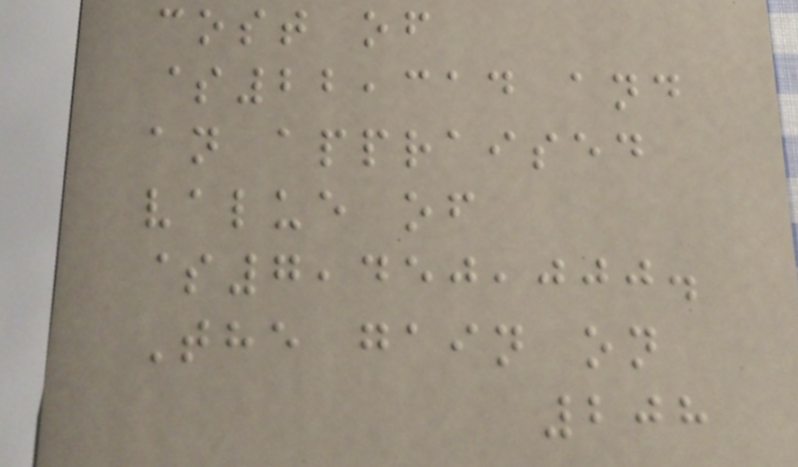cost of
$22,314 and
an appraised
value of
$7,450,000.
The gain on
208
